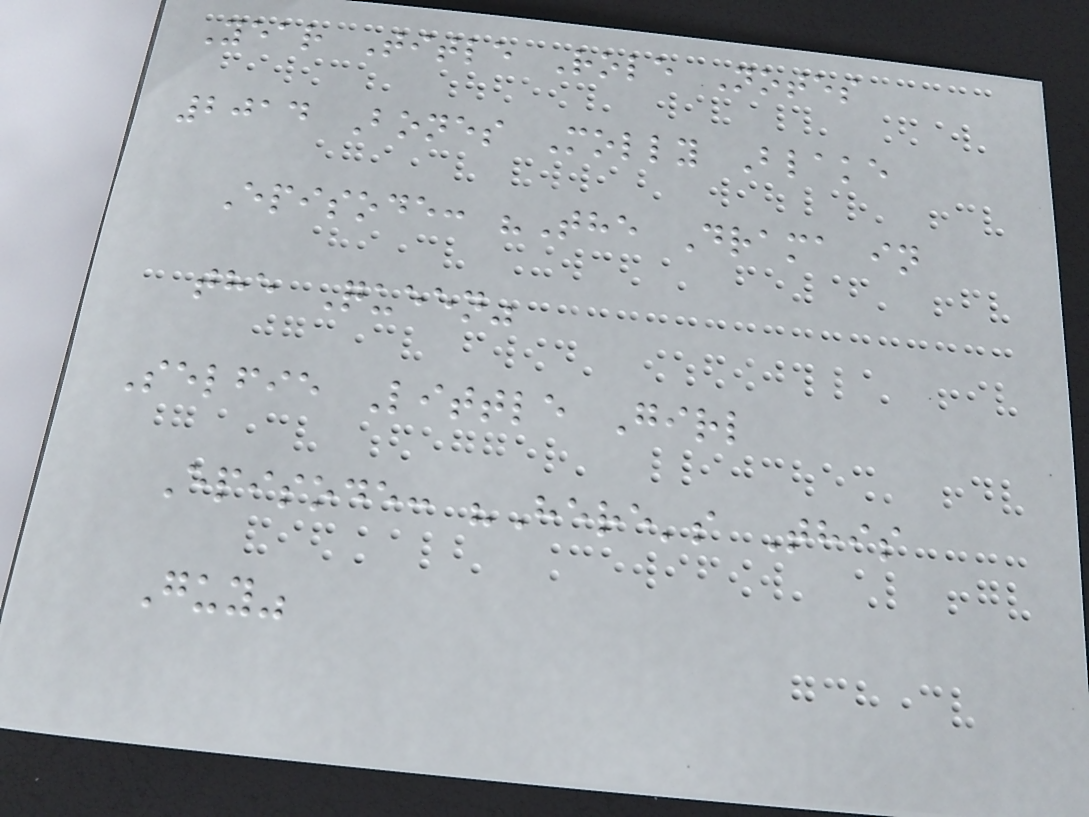Year Title Role Notes
2014 Bones Molly Blake
Episode: "The Drama in
the Queen"
Selfie Little Girl
Episode: "Here's This
Guy"
